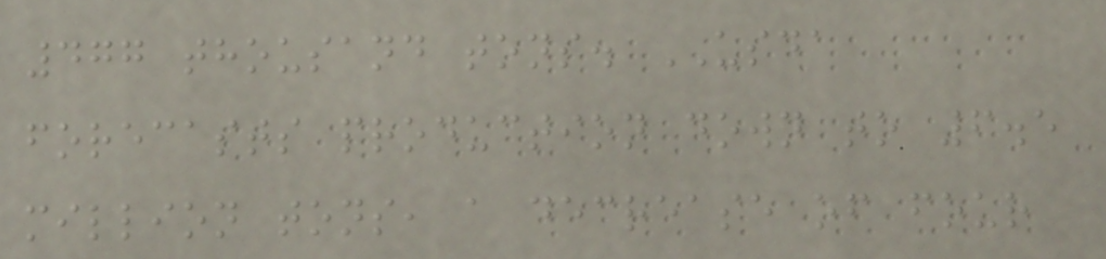477 thousand tons. USDA
forecasts production down to 6.5
million tons, a decrease of four
